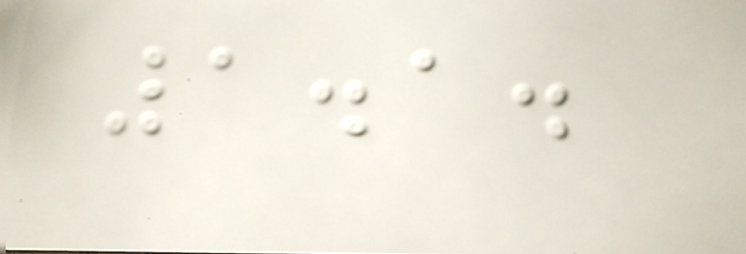1.1.
